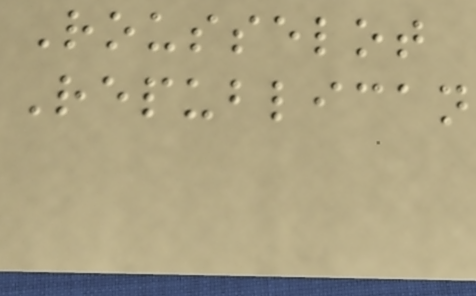Rousselot
Republican
